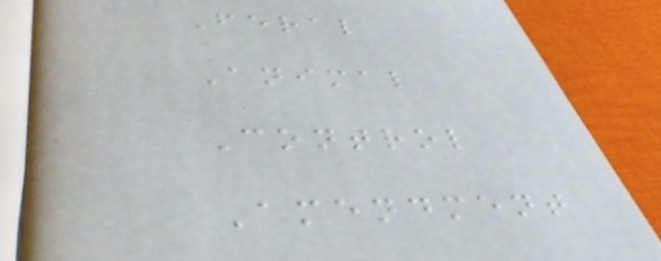Feral
Animal
Control
Amendment
